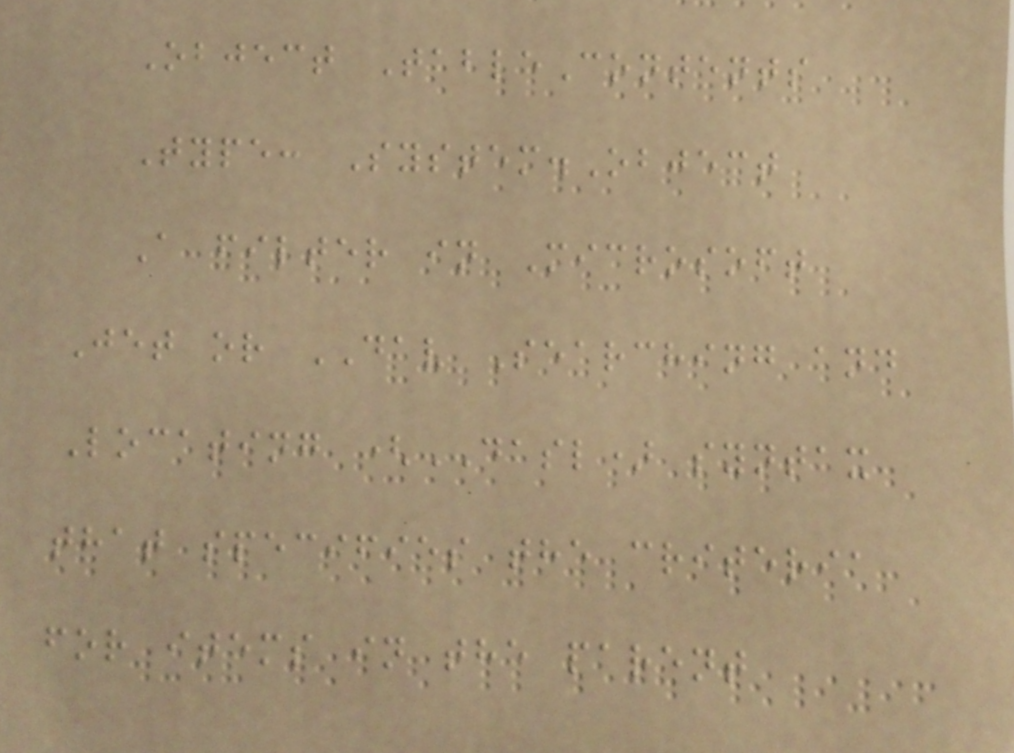Object TableContents
Type: System.Object
A filter in Microsoft
Jet or DAV Searching and
Locating (DASL) syntax
that specifies the criteria
for items in the parent
